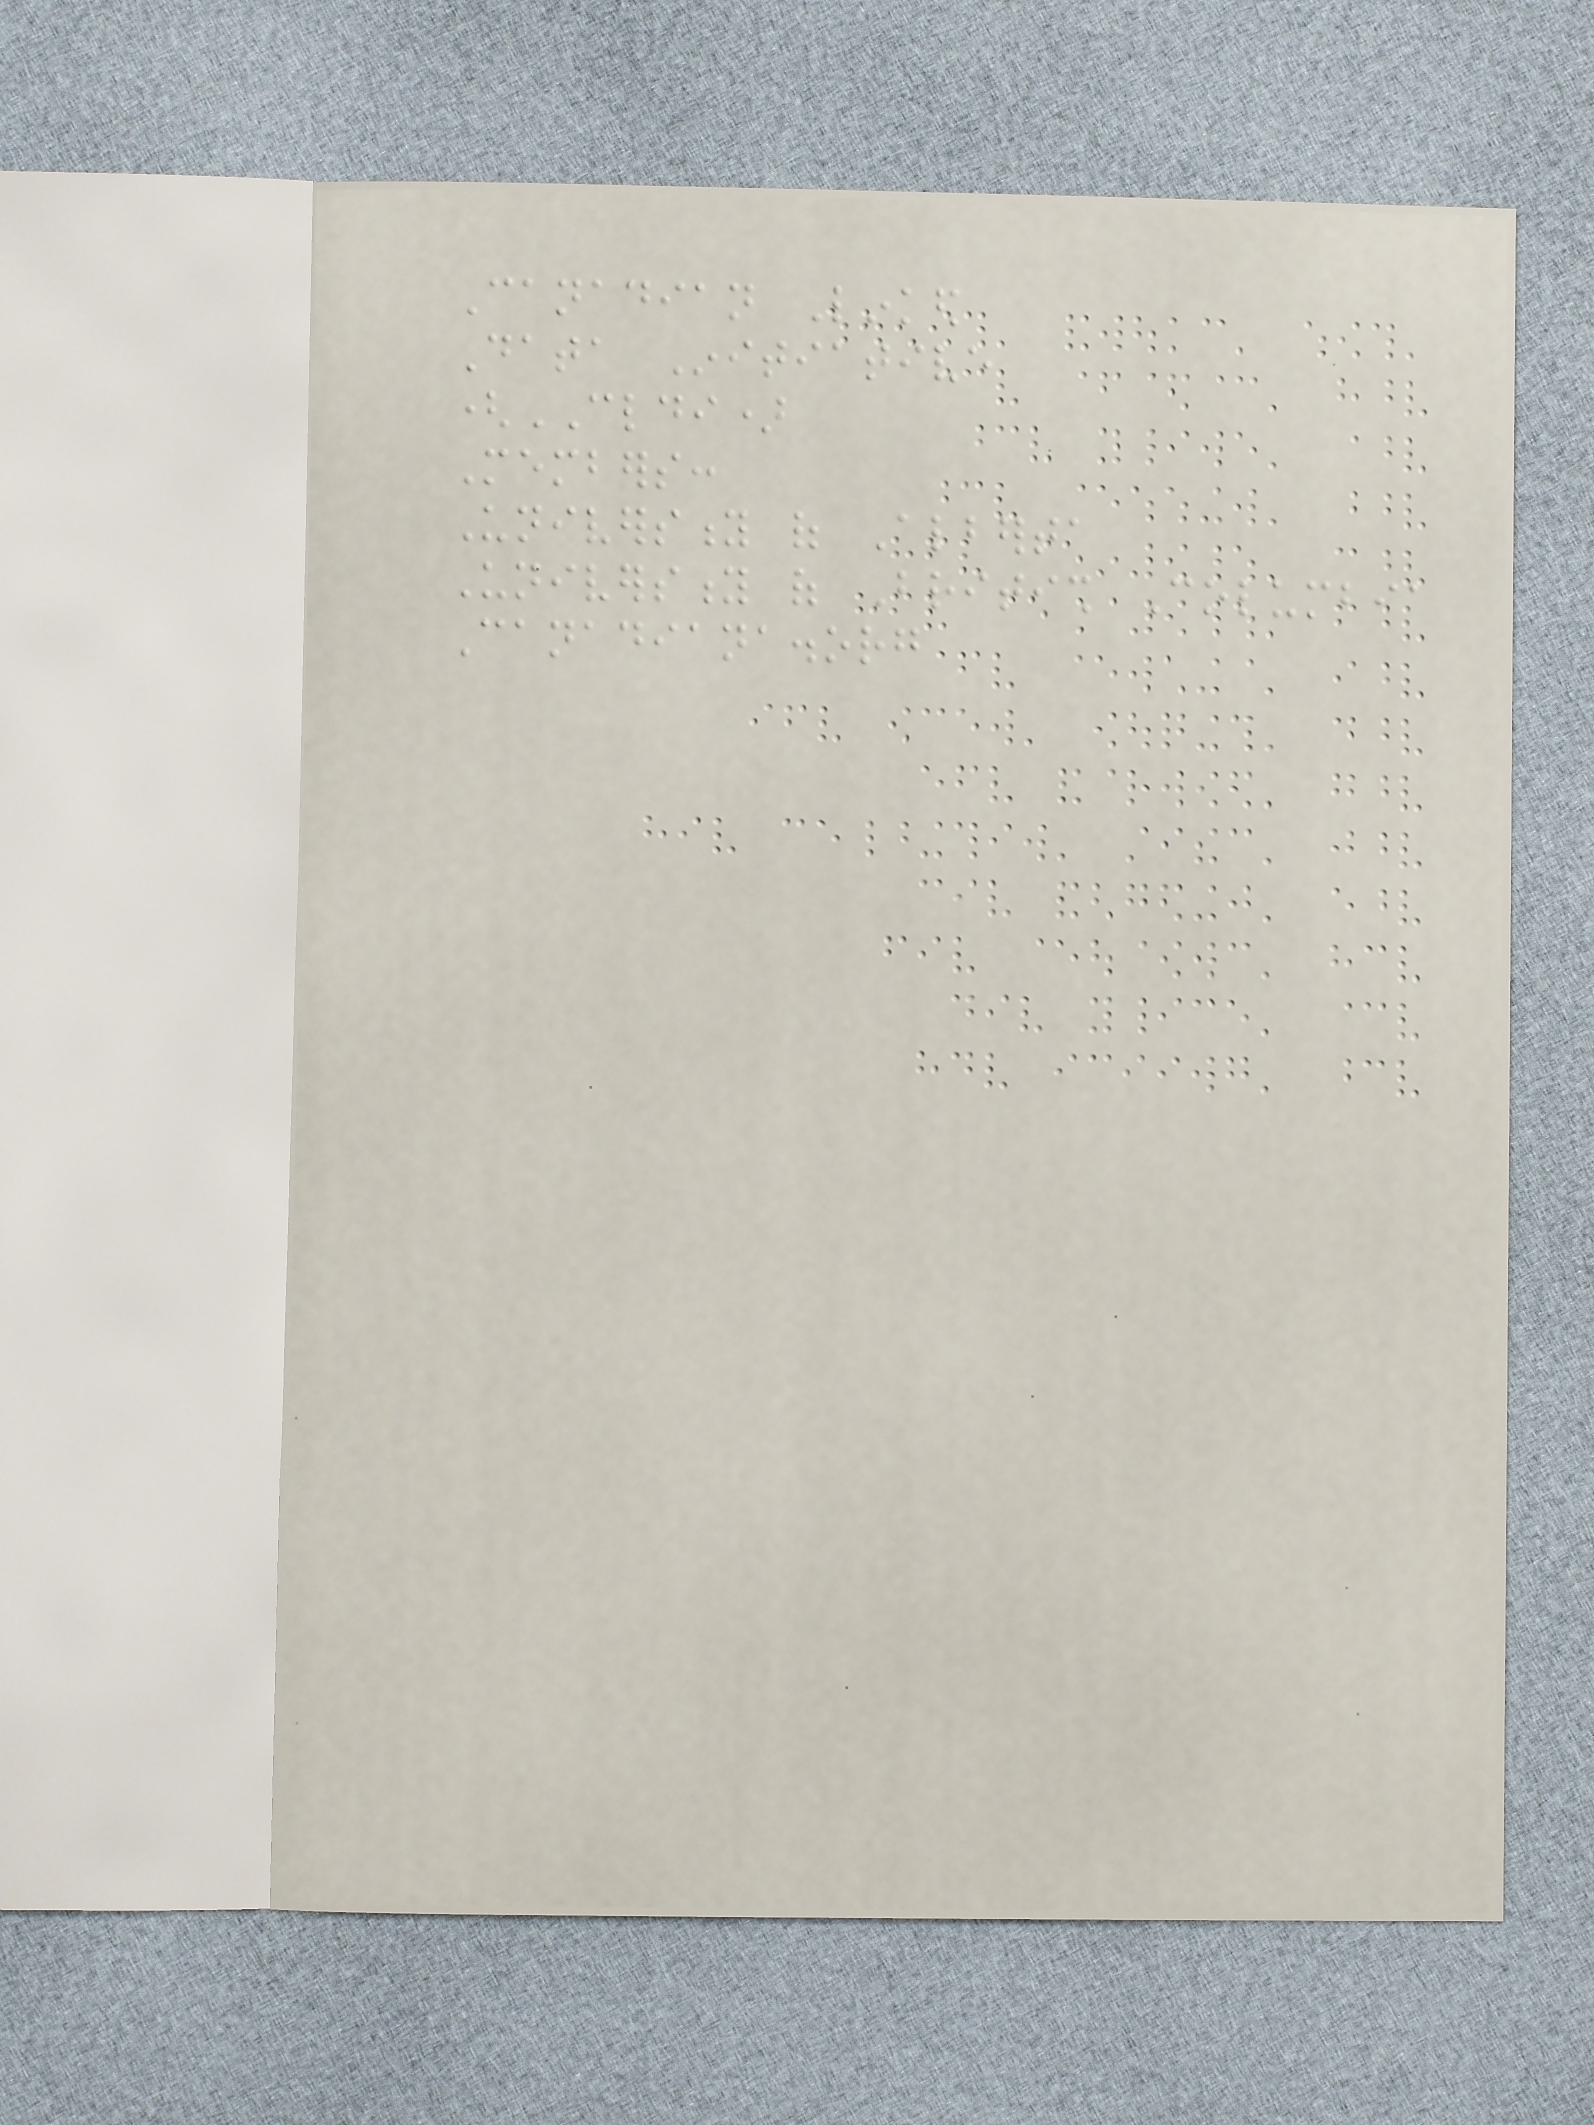Canadian Linked
Data Initiative
(CLDI)
Members:
University of Alberta
University of British Columbia
Canadiana.org
